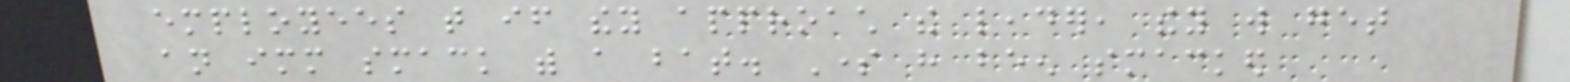employees that if they approach the leader, they will get
an immediate smack with a bat. Some have been smacked
